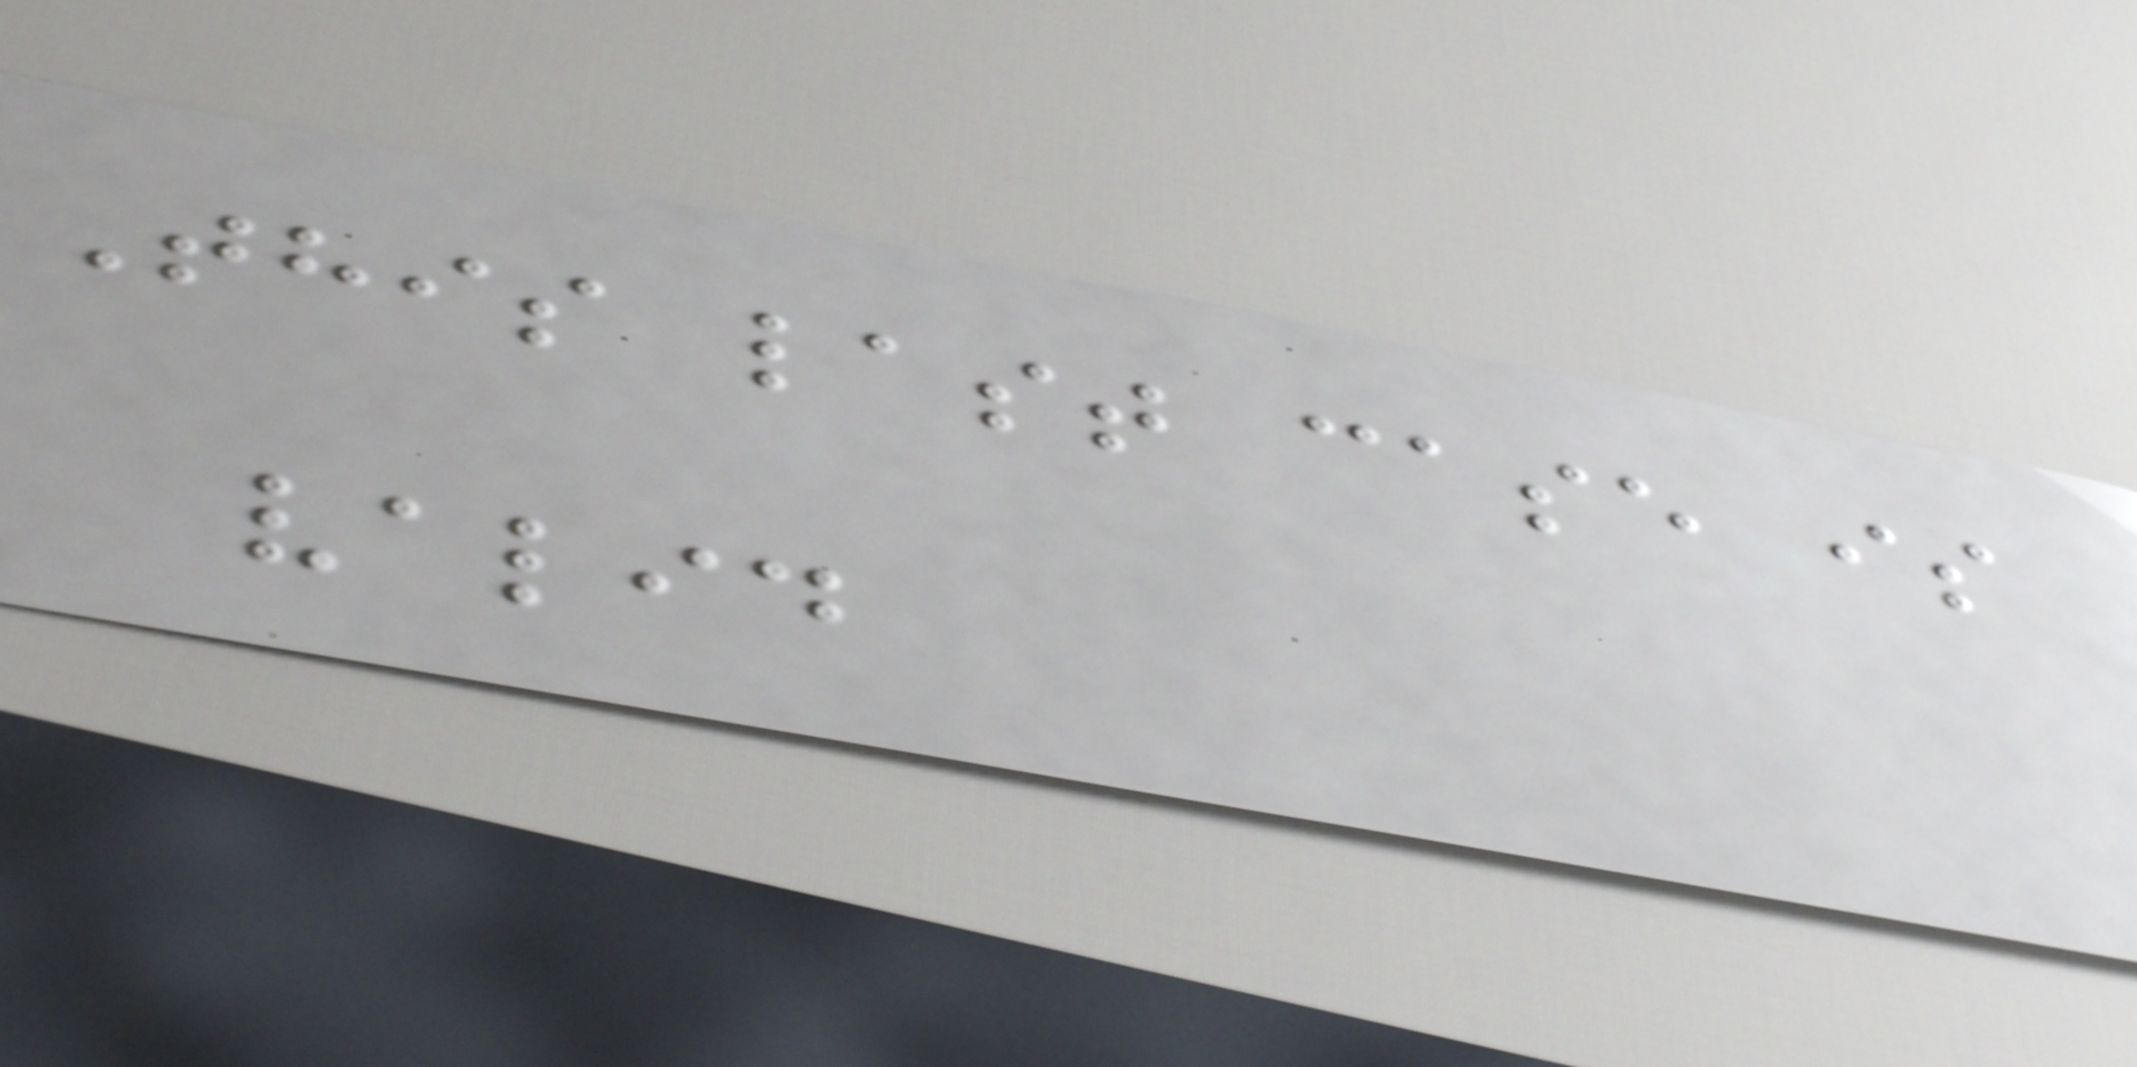This last case is
valid
